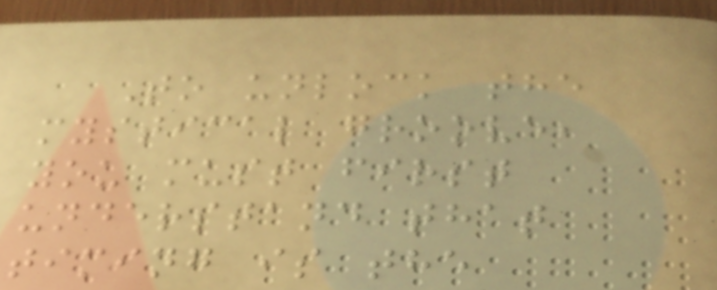To unlock the
mystical groove,
you must first
understand that
timing is the
